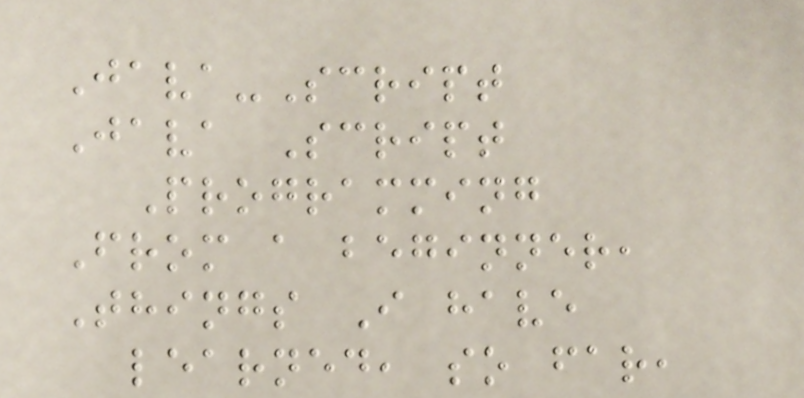Java-Script
Java Script
Programming
From a beginner,
Things I have
learned, so far,
